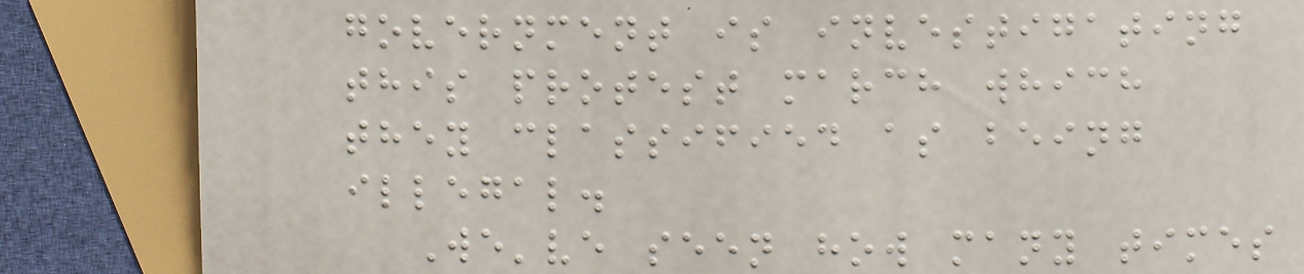government is investigating
this protest march which
they classified as being
illegal.
We've seen how many times
